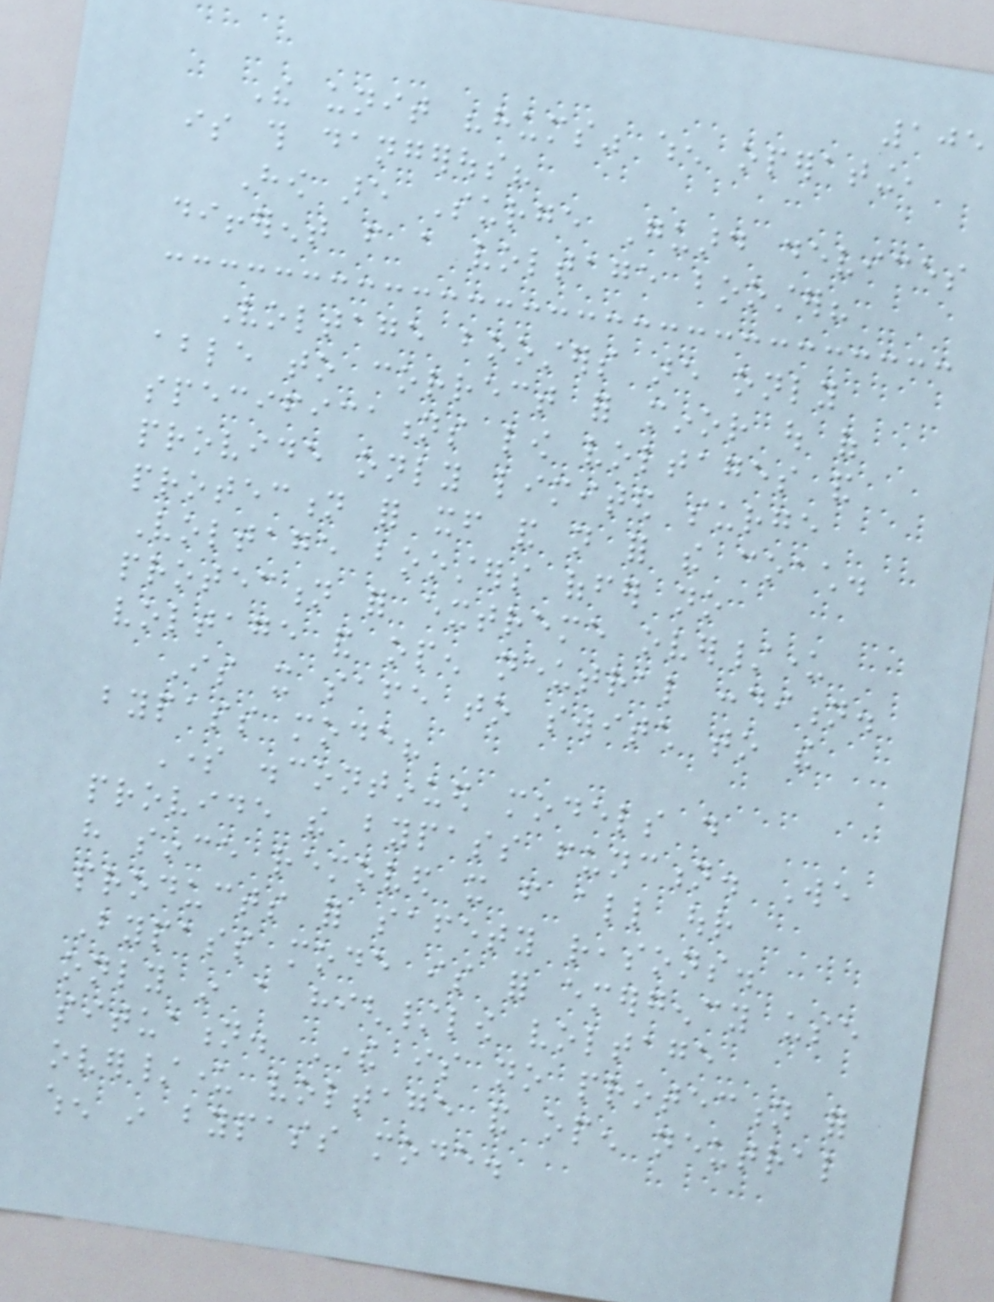105
The unit "hums" when operating,
is this dangerous?
How are Surge Guard devices
different from a voltage booster?
Voltage boosters are only
able to correct for minor out of
specifications low voltages and
provide only limited surge
protection for itself and not for the coach.
Voltage boosters offer no
protection for extreme over/under
voltage and open neutral condition.
Is it safe to switch to the
bypass mode?
Some discontinued models do
provide the bypass function. We
have since removed it from all our
products for safety reasons.
Bypass mode is for emergency use
only in a high/low voltage
situation. There is no protection for
over/under voltage and open neutral
when in bypass mode.
